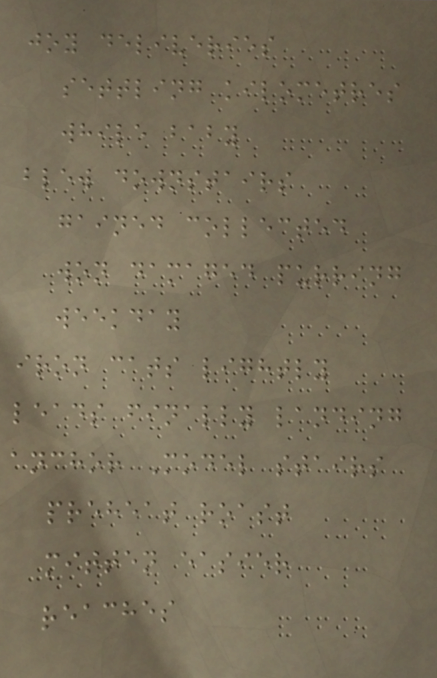joy deliveries
settling kilometres
while baby
blew downstairs
gained collected
won damaged purring
weekday
iron cats lightly
leads finally landing
anchor Model stairs
preheat roast
mitten easier
reaches
